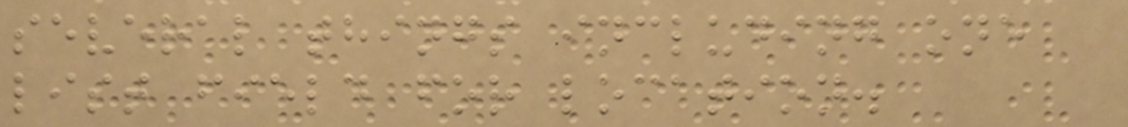several things including one
list field for location.
